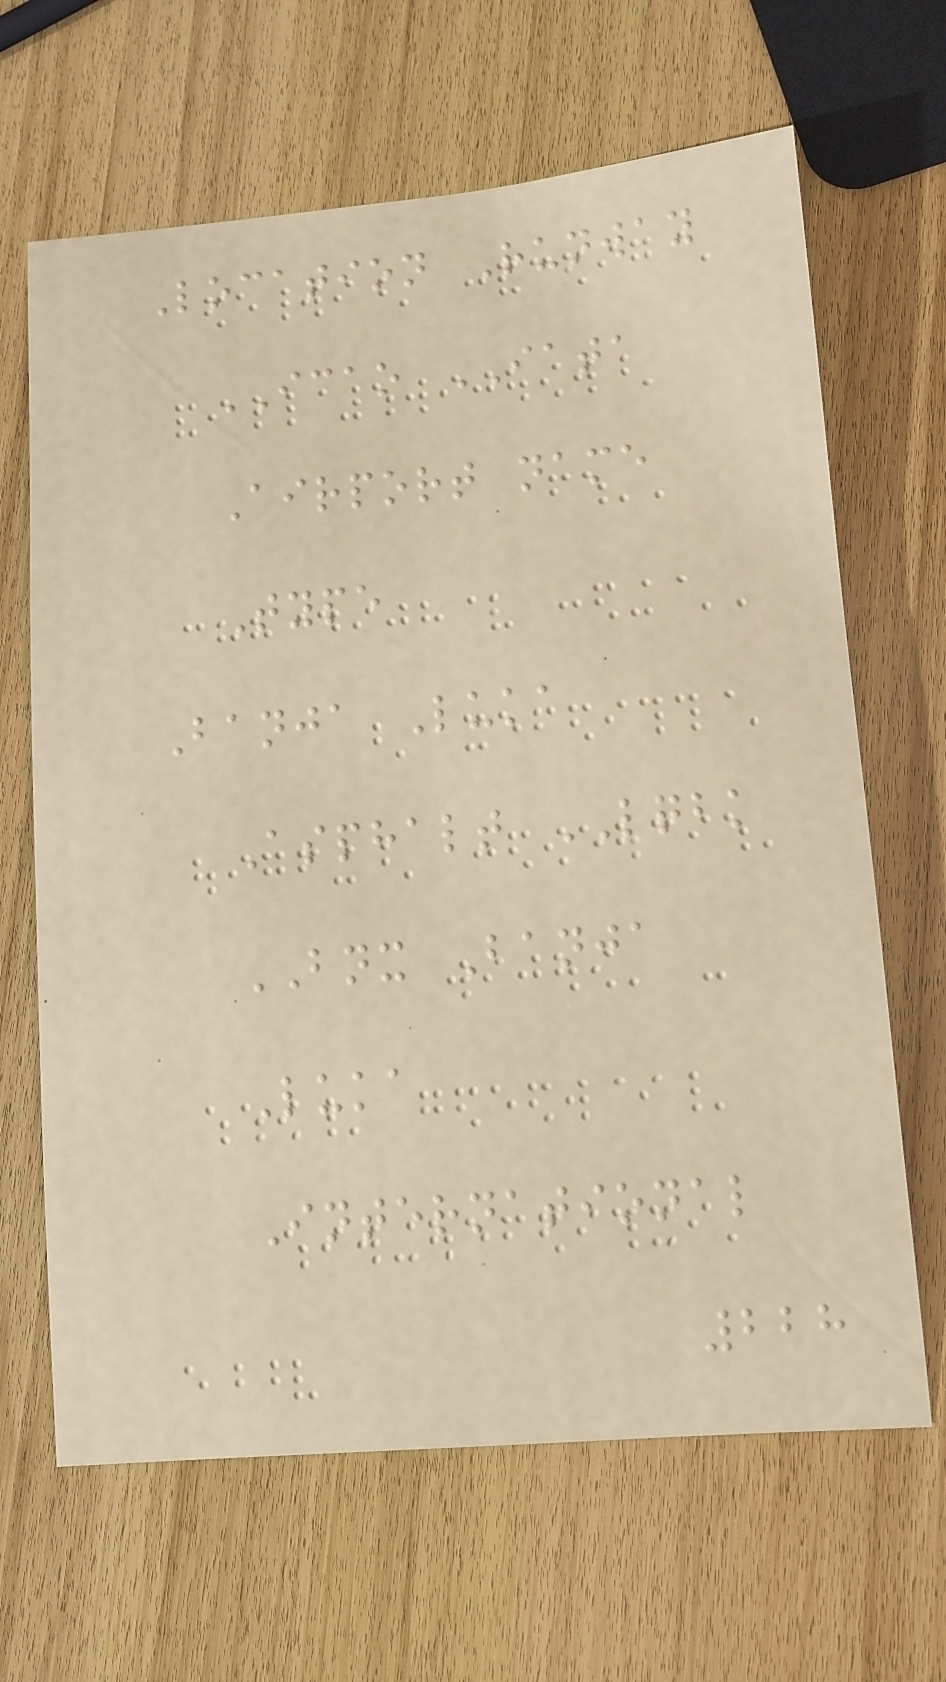Location Runway
ICAO IATA
Airport name
Type
Banja Luka
Asphalt LQBK
BNX Banja
Luka
International
228
